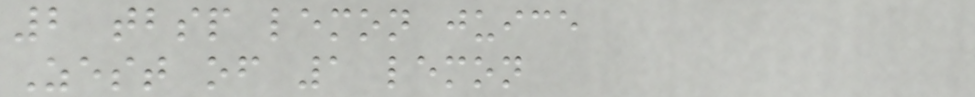2 tbsp lemon juice
Zest of 1 lemon
